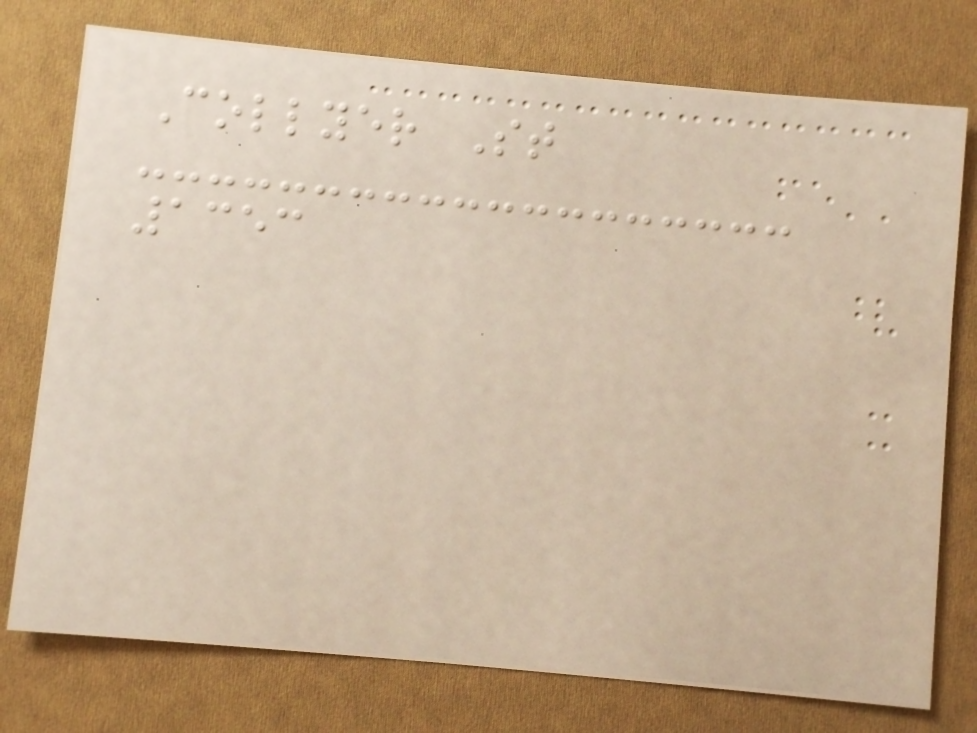Collyer St
1353
